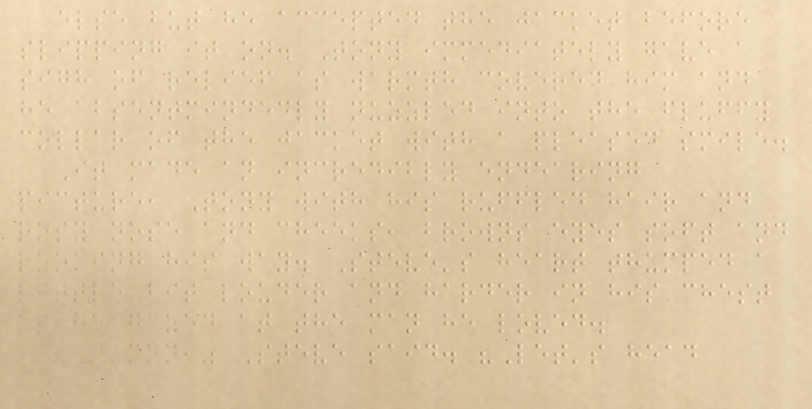else but he accepted the jacket before
slipping it on. Tony immediately gave a
sigh of relief as warmth covered him and
he absentmindedly nuzzled into the fluffy
collar of the jacket with a pleased smile.
It made an incredibly endearing
picture, Tony with his ruffled hair and
rosy nose and cheeks, browns eyes soft and
looking his way. Steve's heart thumped a
little bit louder and harder in his chest
as he gazed at the man he loved.
"C'mon," Steve said. "Let's head
